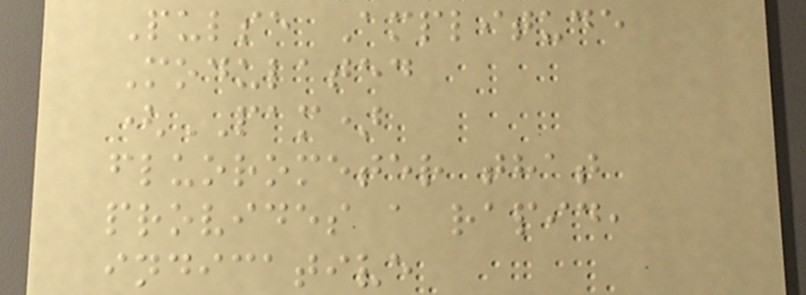Pulse Amplitude
Modulated
(PAM)
fluorometer that
provides a rapid,
indicative
